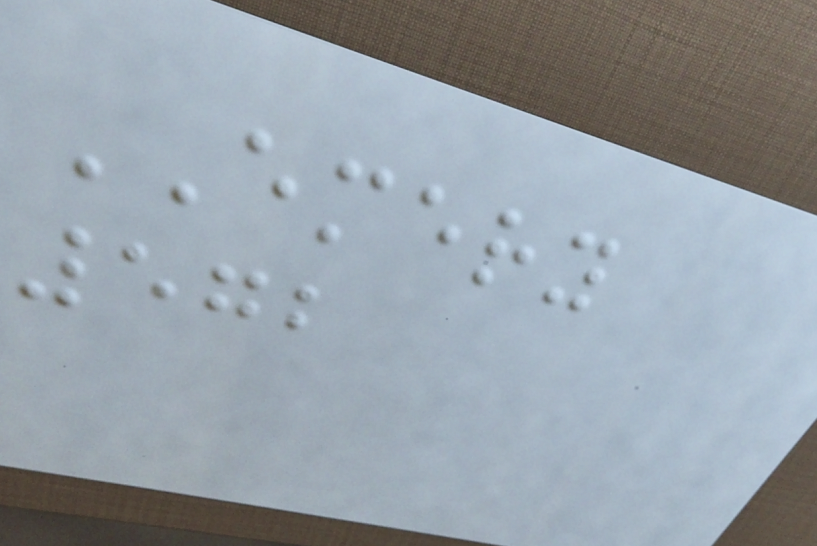EMERY
572
